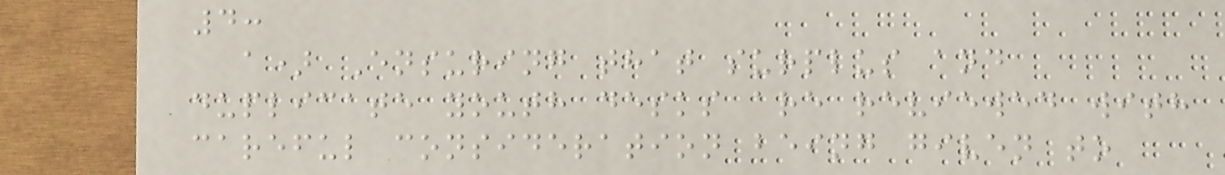4:
a) Ensuring that surplus and
duplicate youth desks are reviewed with
careful consideration being given to
